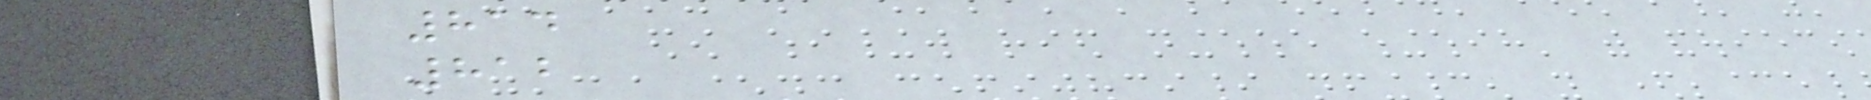814
812
